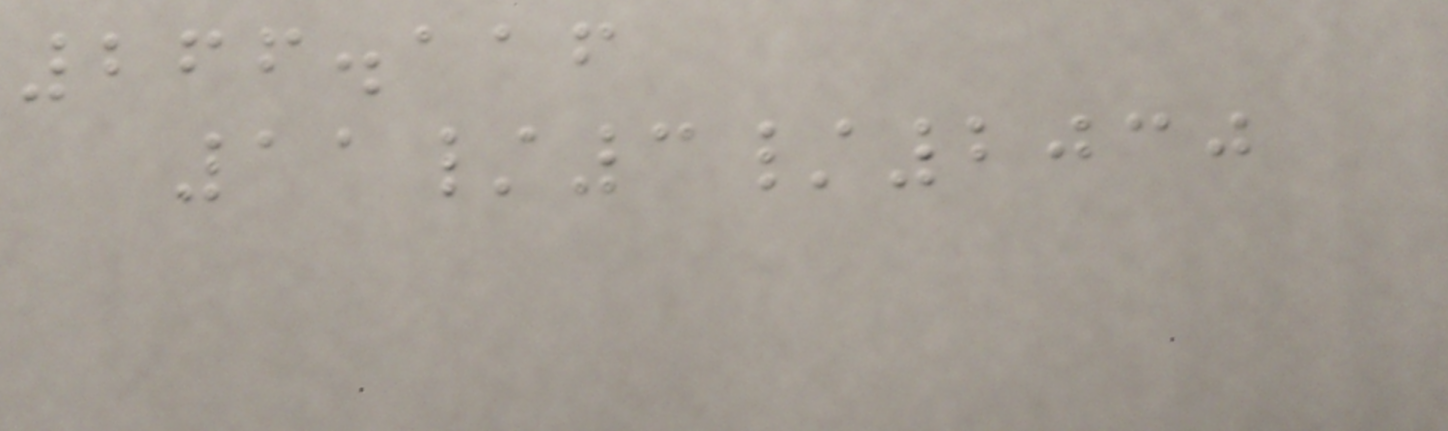266.116
11/3/2030
